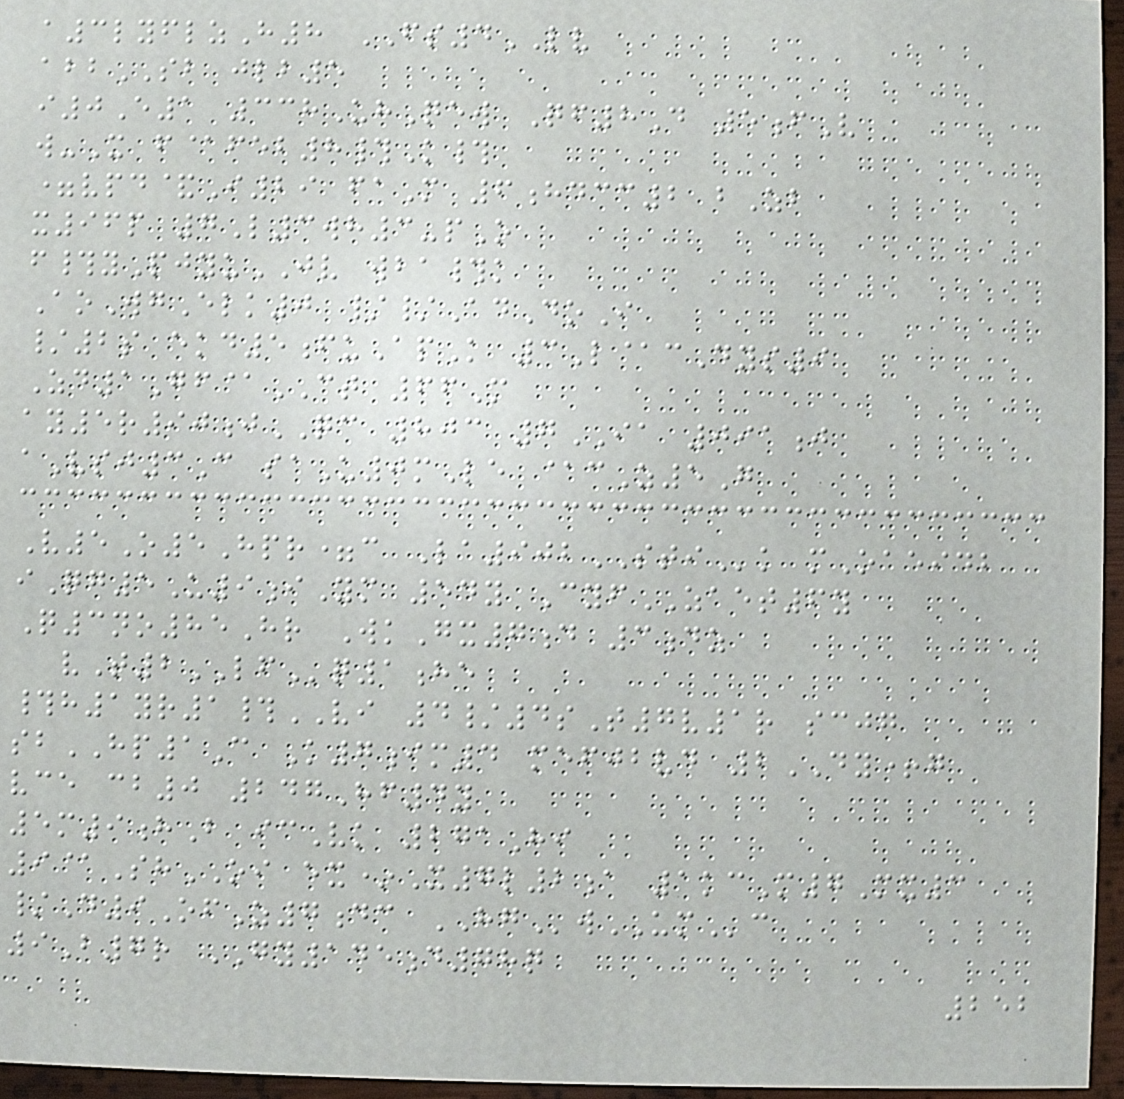a3lyflzH8 FS4LV
abbSB jlb5
i0E1 338UhQew Qf8D 5fV
w-X f@feb8#K#
=vpd&I29 faM 6hdcc2 bZb
x96p 7L3wh3-pO
f#yPjyuJV wba#k
AoWgElk0 //AdDoI
/2s ekd5fuApK 3L@cDys9
Zd1Gf@CT 66M
ay5r90jQC 803 7IA 091j
aVsj3C saU0mLe @cZ5G
V5O5Hpr=c La902STIk mOaeidb
iQg5U9iYm 54y CyfZAET6y
Q3no85Hr WkGx7d 3dz
vT2LFq1he
#h1yr1#VI 4/4sT7v1r scjg
sbHP1C K7im4 mefjbvd 2DY+g
vce cb0 247Hf4y
5m9hB icVk 271Hi
9@ShOI ex*X7l2a 1kcM7Mx3
/D9OfZ7dc HGwUMc
9B7r GY145d78q
252
